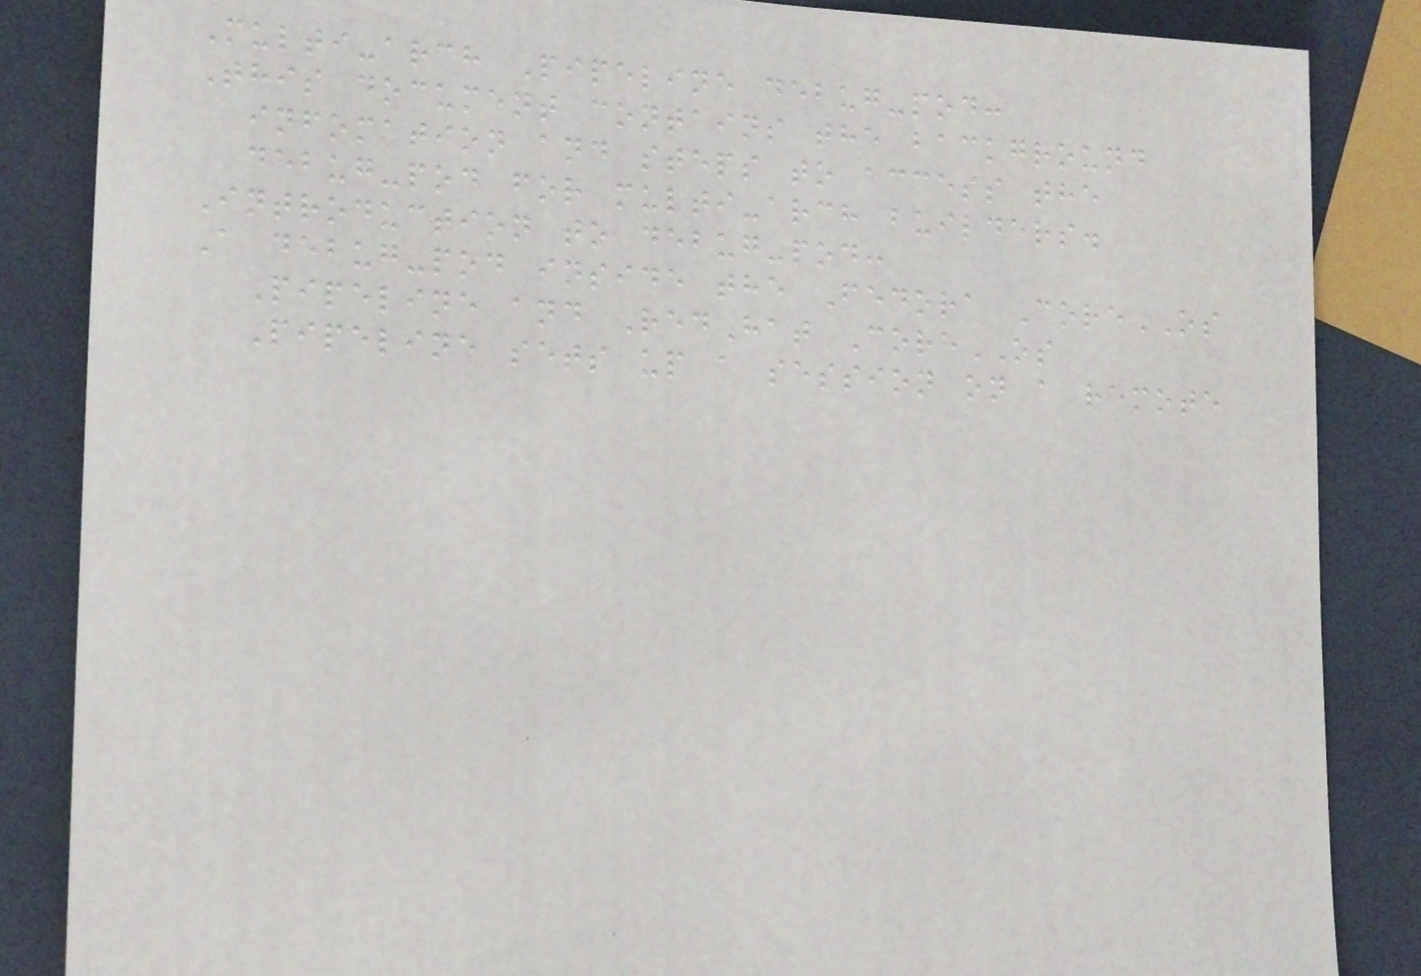Multi-arch Pipeline debug-pod:
This document contains the background
infomation and steps to access the
debug-pod for multi-arch builders.
Introduction to debug-pod:
A debug-pod inside the Fedora CoreOS
Pipeline and RedHat CoreOS
Pipeline sets up a session on a remote
